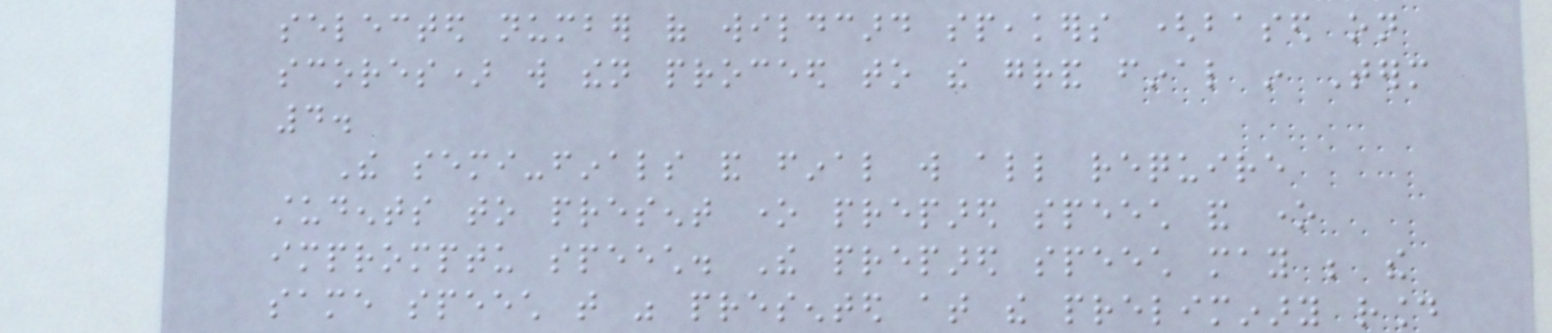selected number of wildcard speakers (based on
scores) will then proceed to the grand final in Term
4.
The semi-finals and final will all require
students to present one prepared speech and one
impromptu speech. The prepared speech may be the
same speech that was presented at the preliminary round
